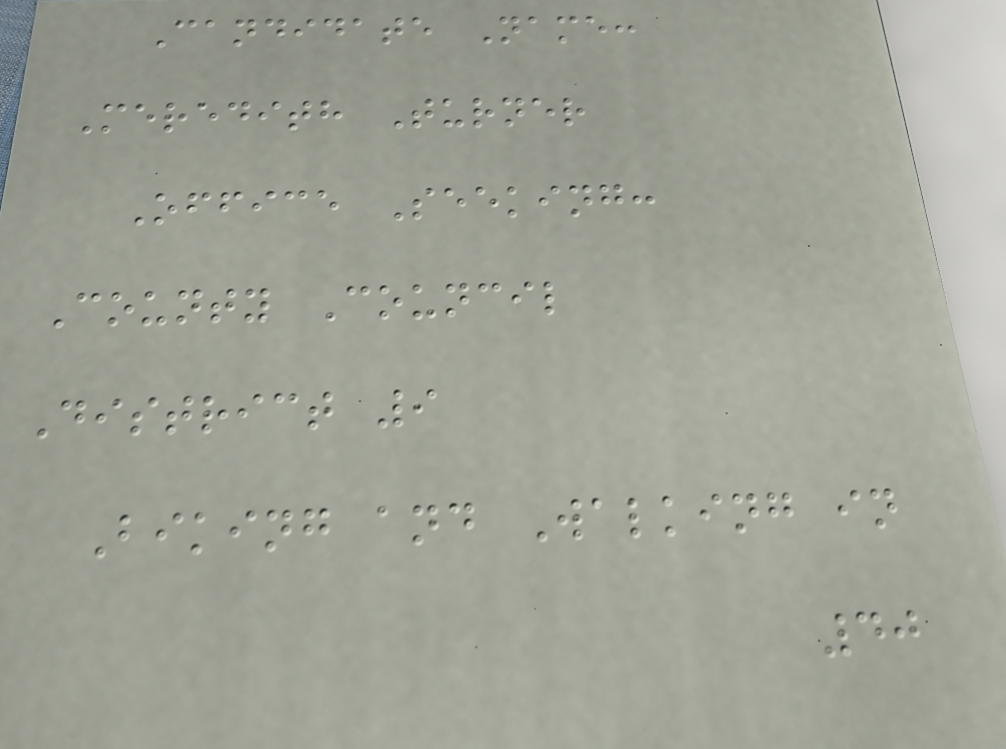Candidate Name:
Meredith Turner
Office Seeking:
County Council
District 9
Biking and Walking in
40
